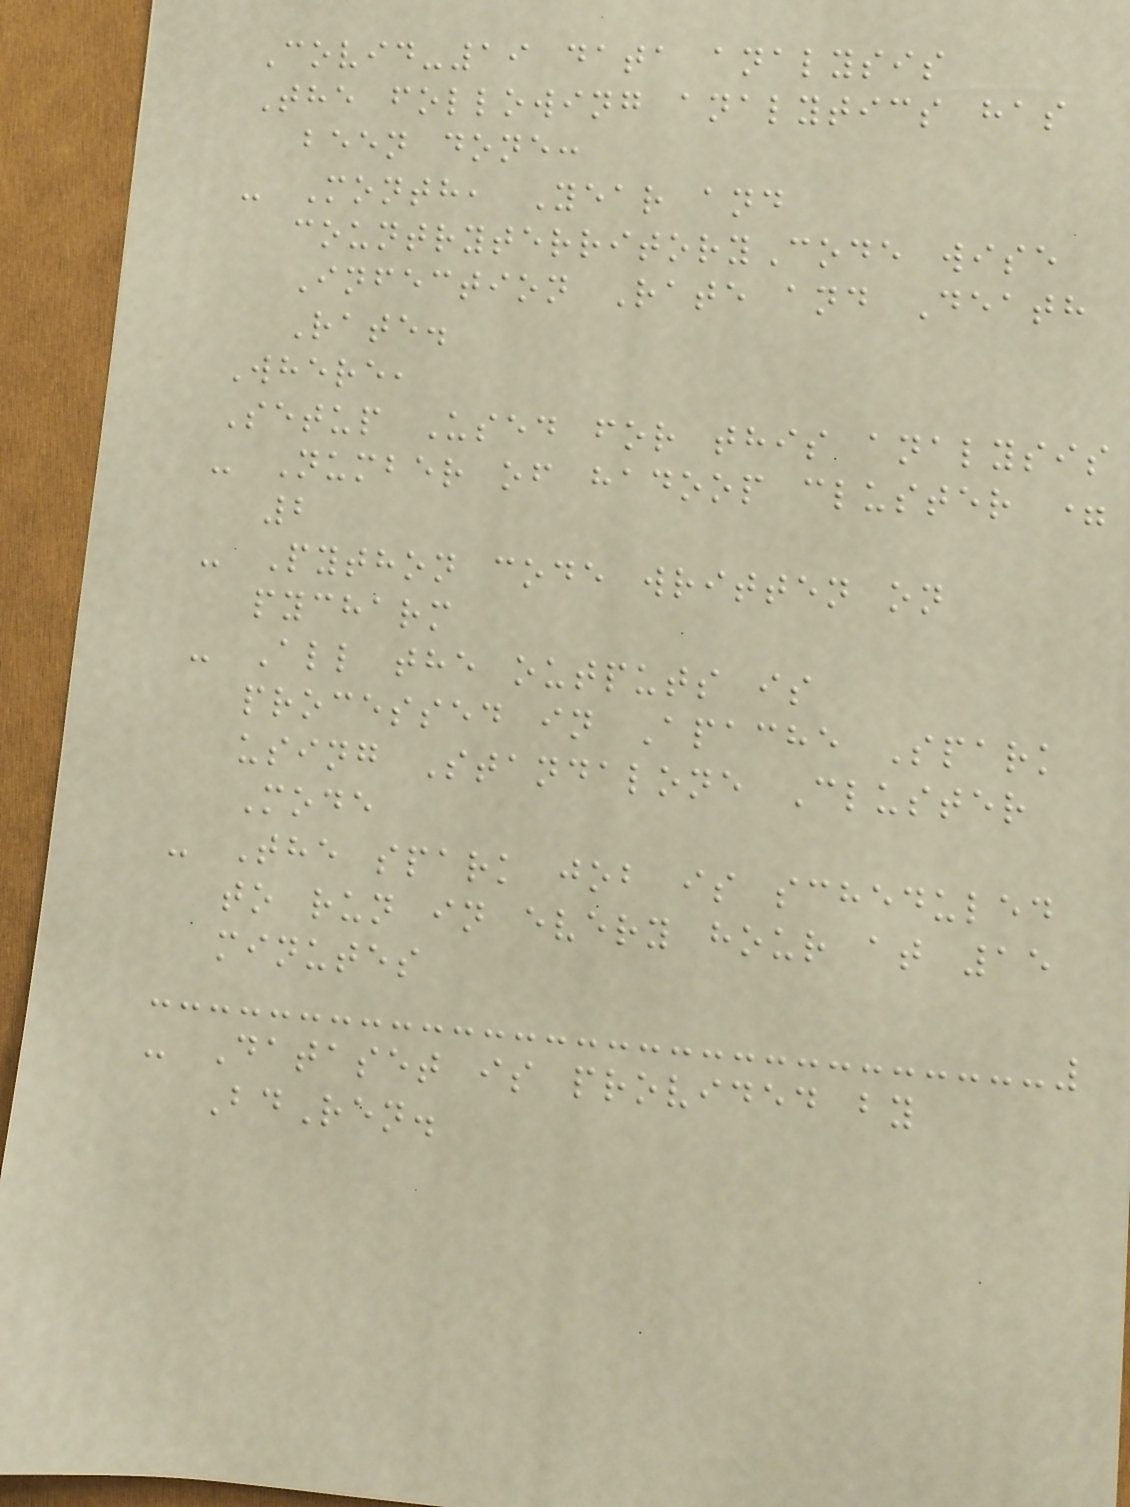Covid-19 data analysis
The following analytics has
been done:
- Month, Year and
countryterritoryCode wise
Infection Rate and Death
Rate.
Where,
Setup Used for this analysis
- Number of hadoop cluster =
2
- Python code written on
pycharm
- All the outputs is
processed in Apache Spark
using Standalone Cluster
Mode
- The spark job is scheduled
to run in every hour at 15
minutes
- Dataset is provided by
BdRen.
